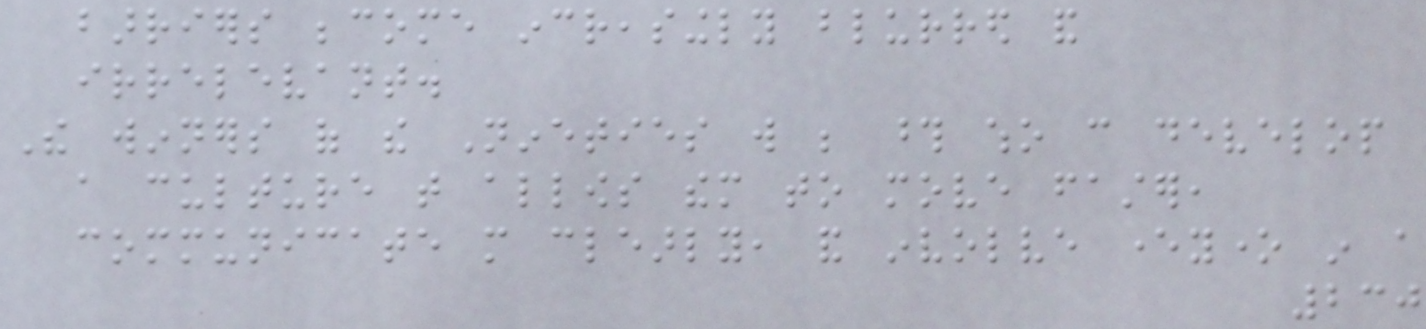barriers become increasingly blurred and
irrelevant.
The winners of the Nineties will be those who can develop
a culture that allows them to move faster,
communicate more clearly, and involve everyone in a
230
